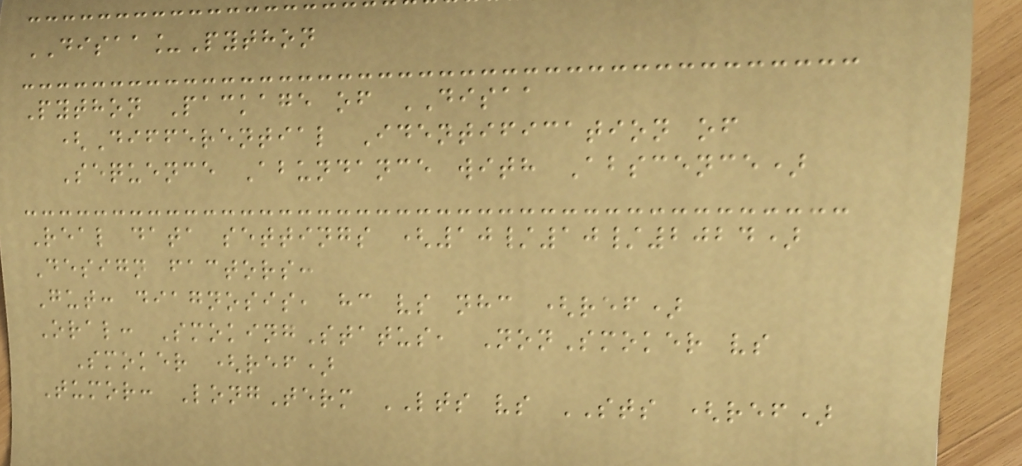DISAA_Python
Python Package of DISAA
(Differential Identification of
Sequence Abundance with Abscence)
Real data settings (10/10/2024)
Design factors:
Gut: diagnosis, hc vs nhc (ref)
Oral: SmokingStatus, NonSmoker vs
Smoker (ref)
Tumor: LongTerm LTS vs STS (ref)
